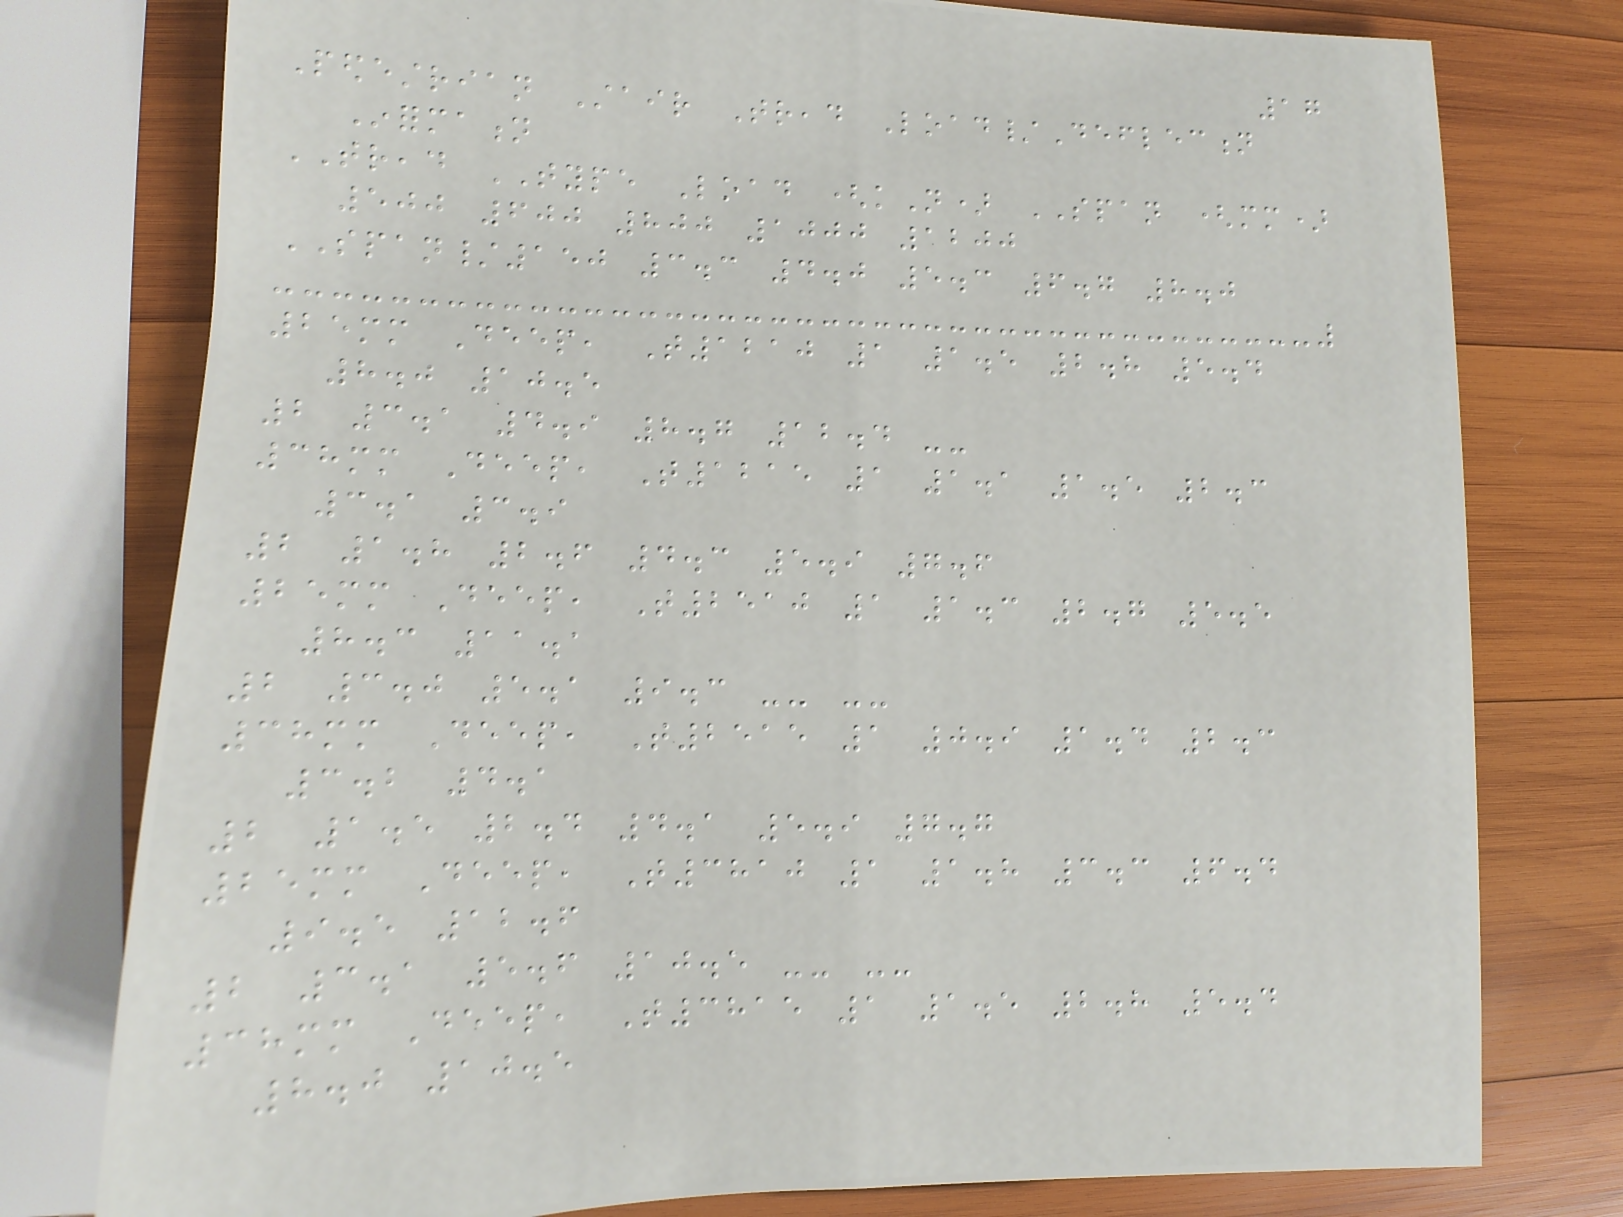17
Pedestrian Stair Tread Load/Deflection
Information
TREAD TYPE Load (kN) SPAN (mm)
500 600 800 1000 1200
SPAN/150 3.3 4.0 5.3 6.7 8.0
25mm Deep, T1210 1 1.5 2.8 5.4
8.0 10.5
2 3.1 4.9 8.7 12.4 --
38mm Deep, T1215 1 1.1 1.5 2.3
3.1 3.9
2 1.8 2.6 4.3 5.9 7.6
25mm Deep, T2510 1 1.3 2.7 5.5
8.3 11.1
2 3.0 5.1 9.3 -- --
38mm Deep, T2515 1 0.9 1.4 2.3
3.2 4.1
2 1.5 2.4 4.1 5.9 7.7
25mm Deep, T3810 1 1.8 3.3 6.4
9.5 12.6
2 3.1 5.6 10.5 -- --
38mm Deep, T3815 1 1.5 2.8 5.4
8.0 10.5
